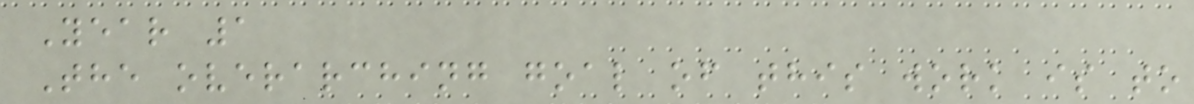Year 1
The overarching goal of this work is to
